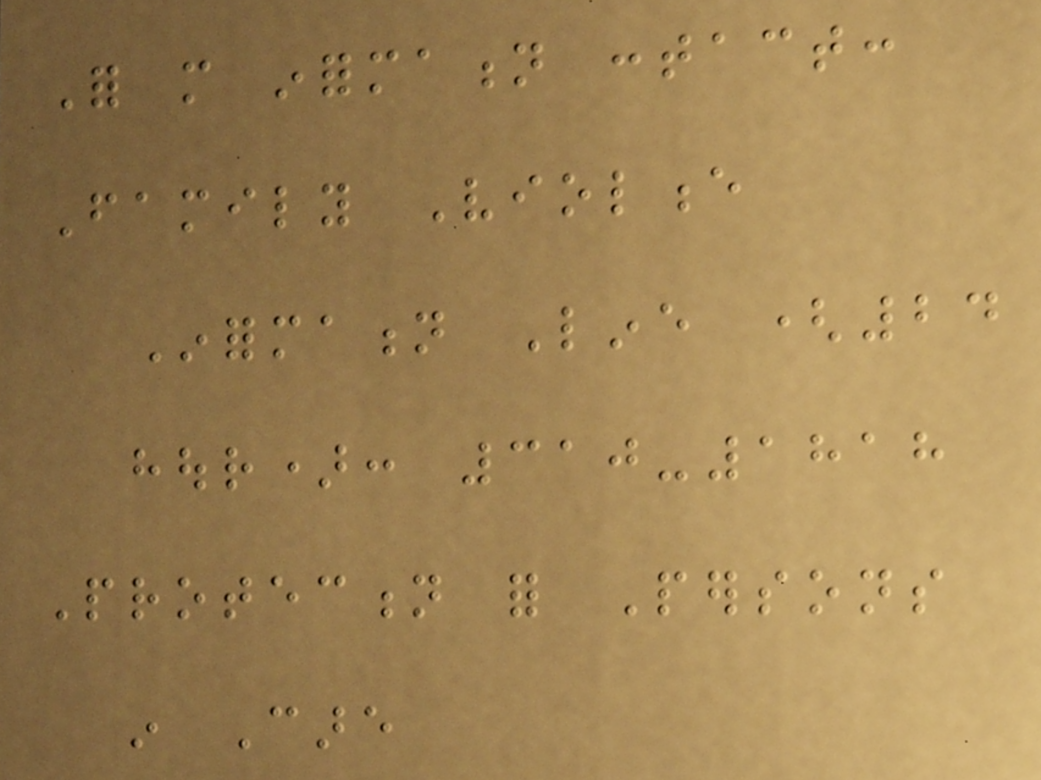For more information contact:
Family Violence
Information Line (24
hour): 310-1818
Protection for Persons
in Care
